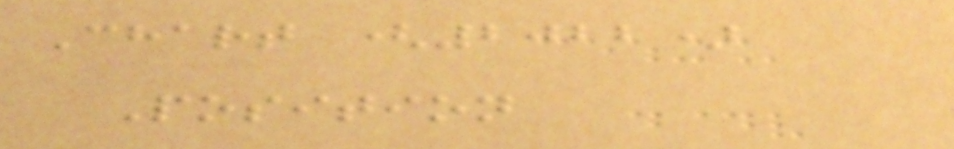Chart (2022)
Position
